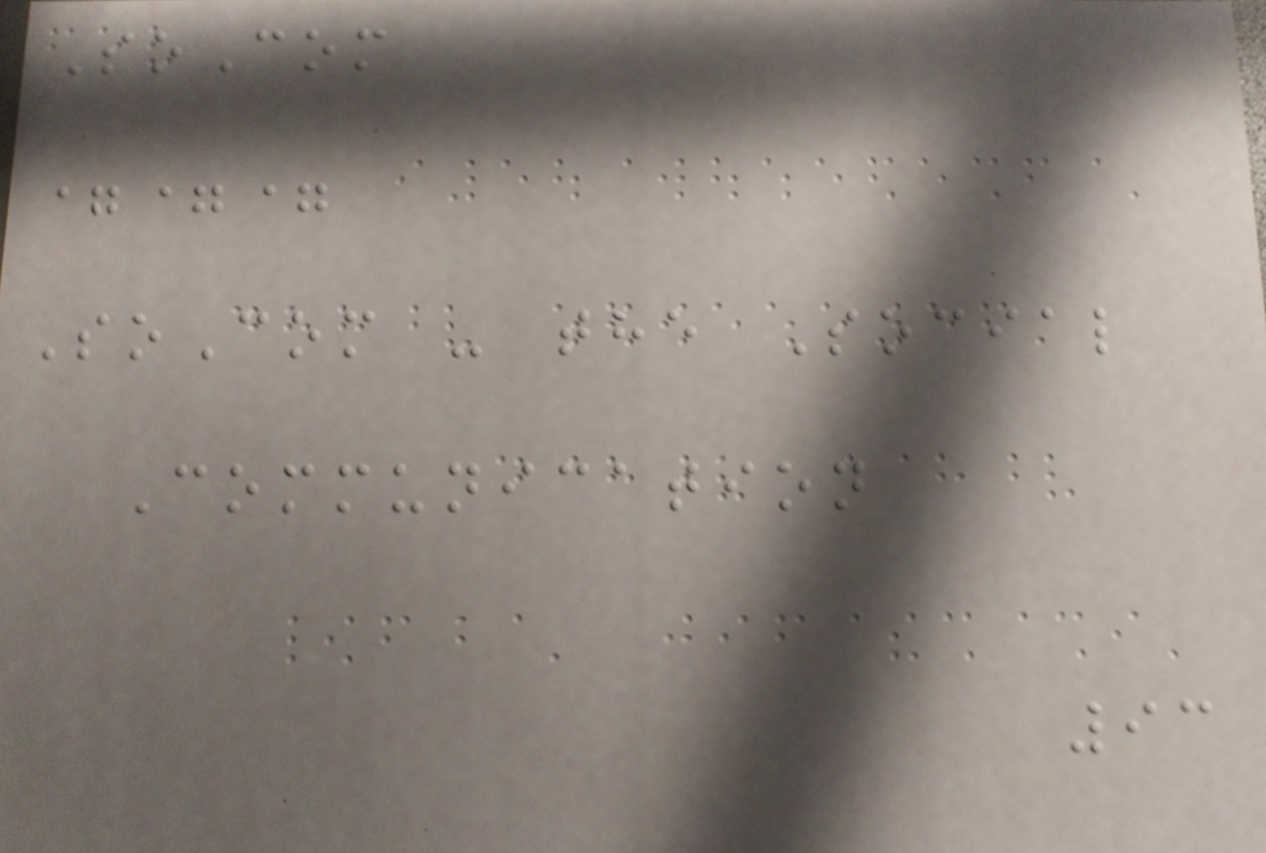SoCom
===
SoCom - the Social
Communication
93
